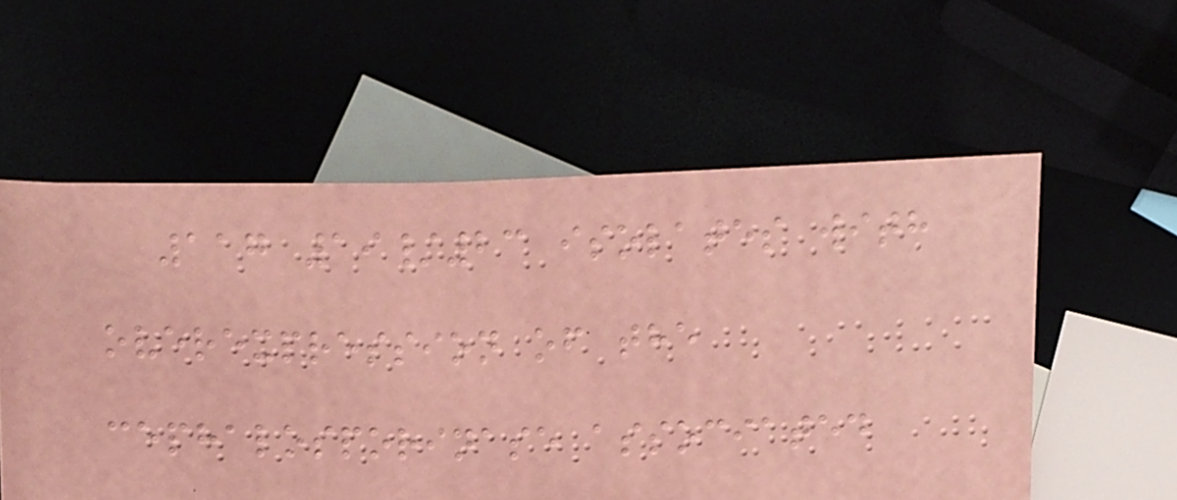117 19/23 isolates with
overexpression of the
cephalosporinase associated
